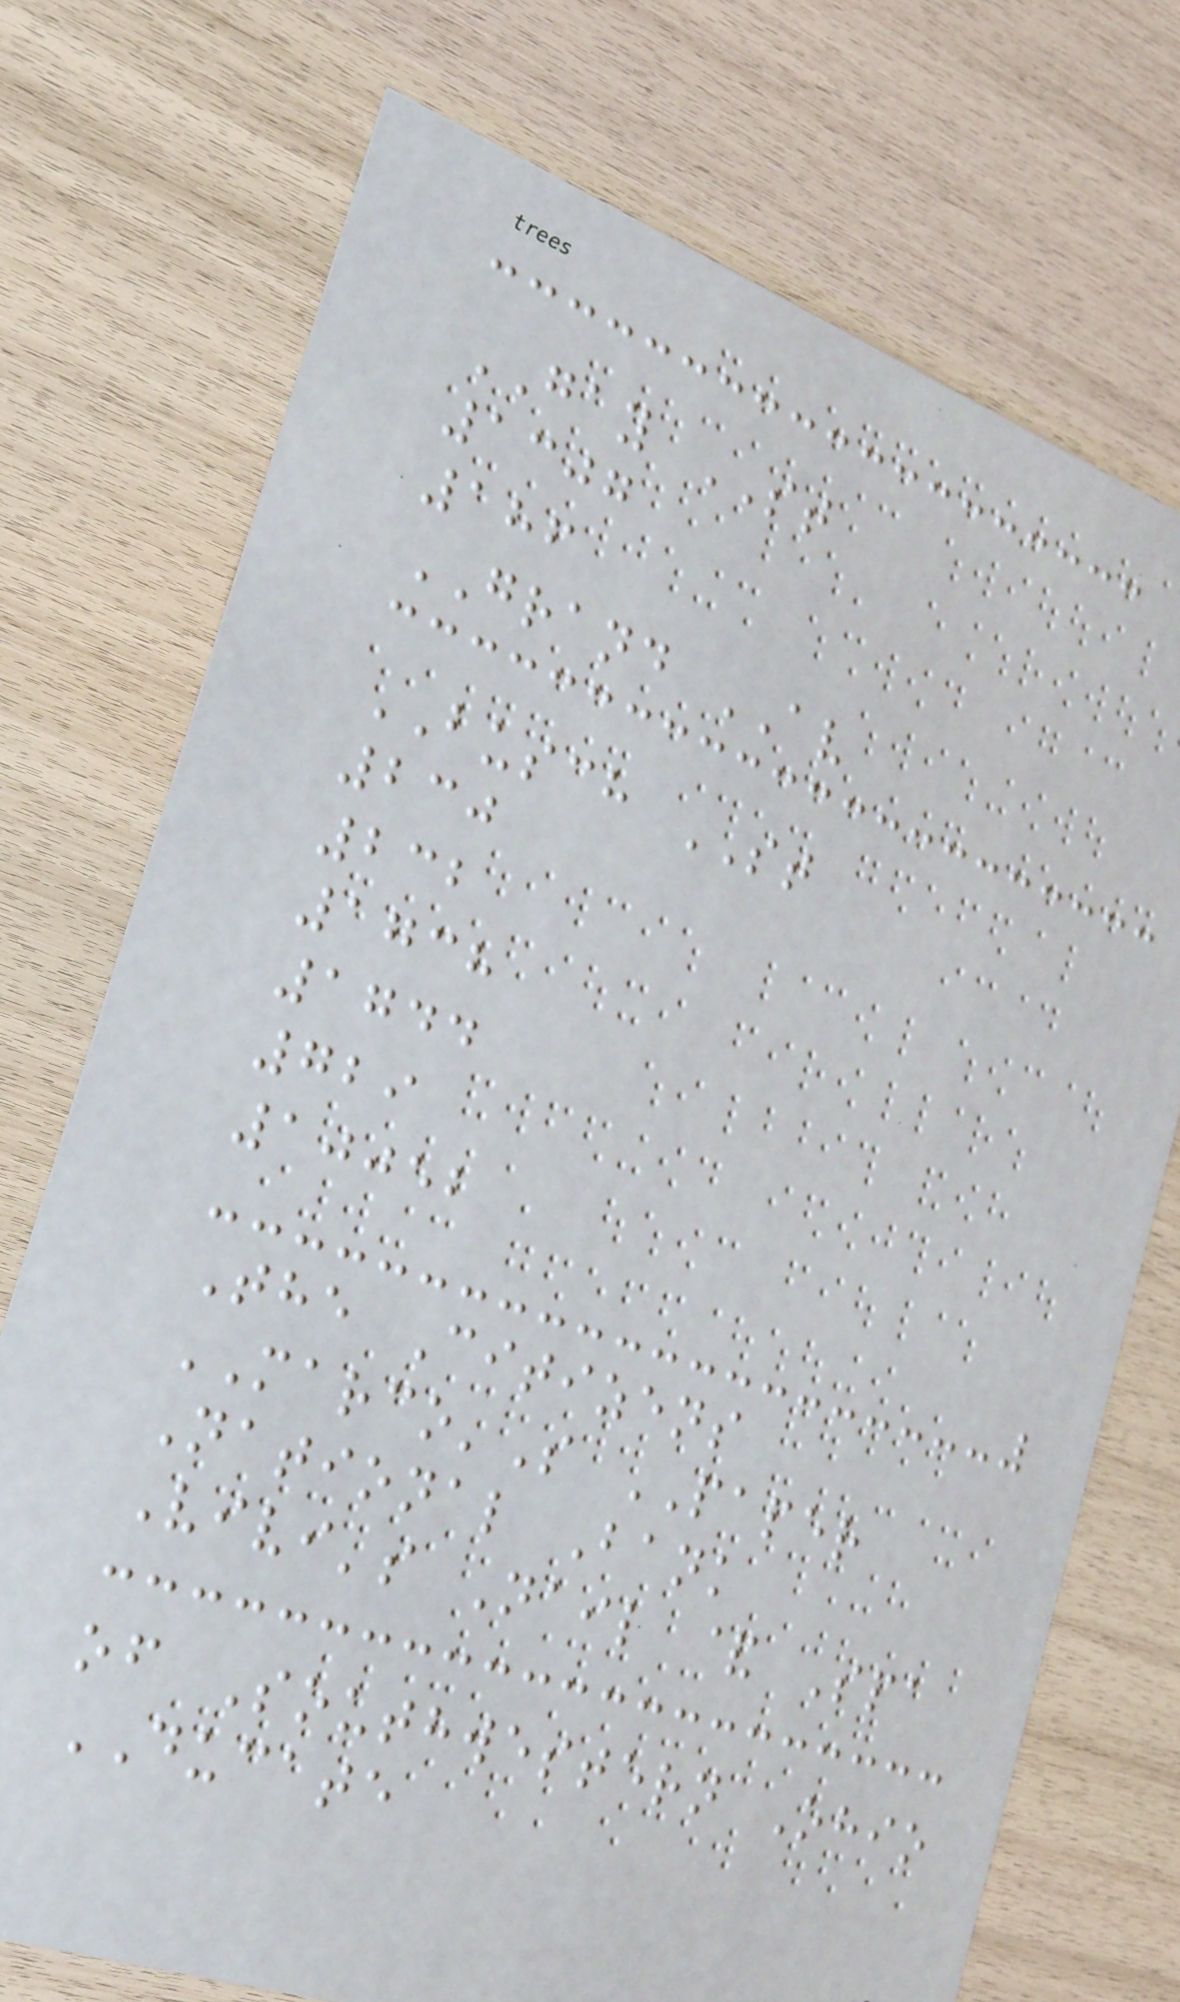GAY ST
1307
186
GRAND AV
BUSCH ST
230
232
1738
1744
729
10052
The Citizens
MARCO'S PAPER
National Bank
Vivi's Nail & Spa
of Southwestern Ohio
DUCATE
